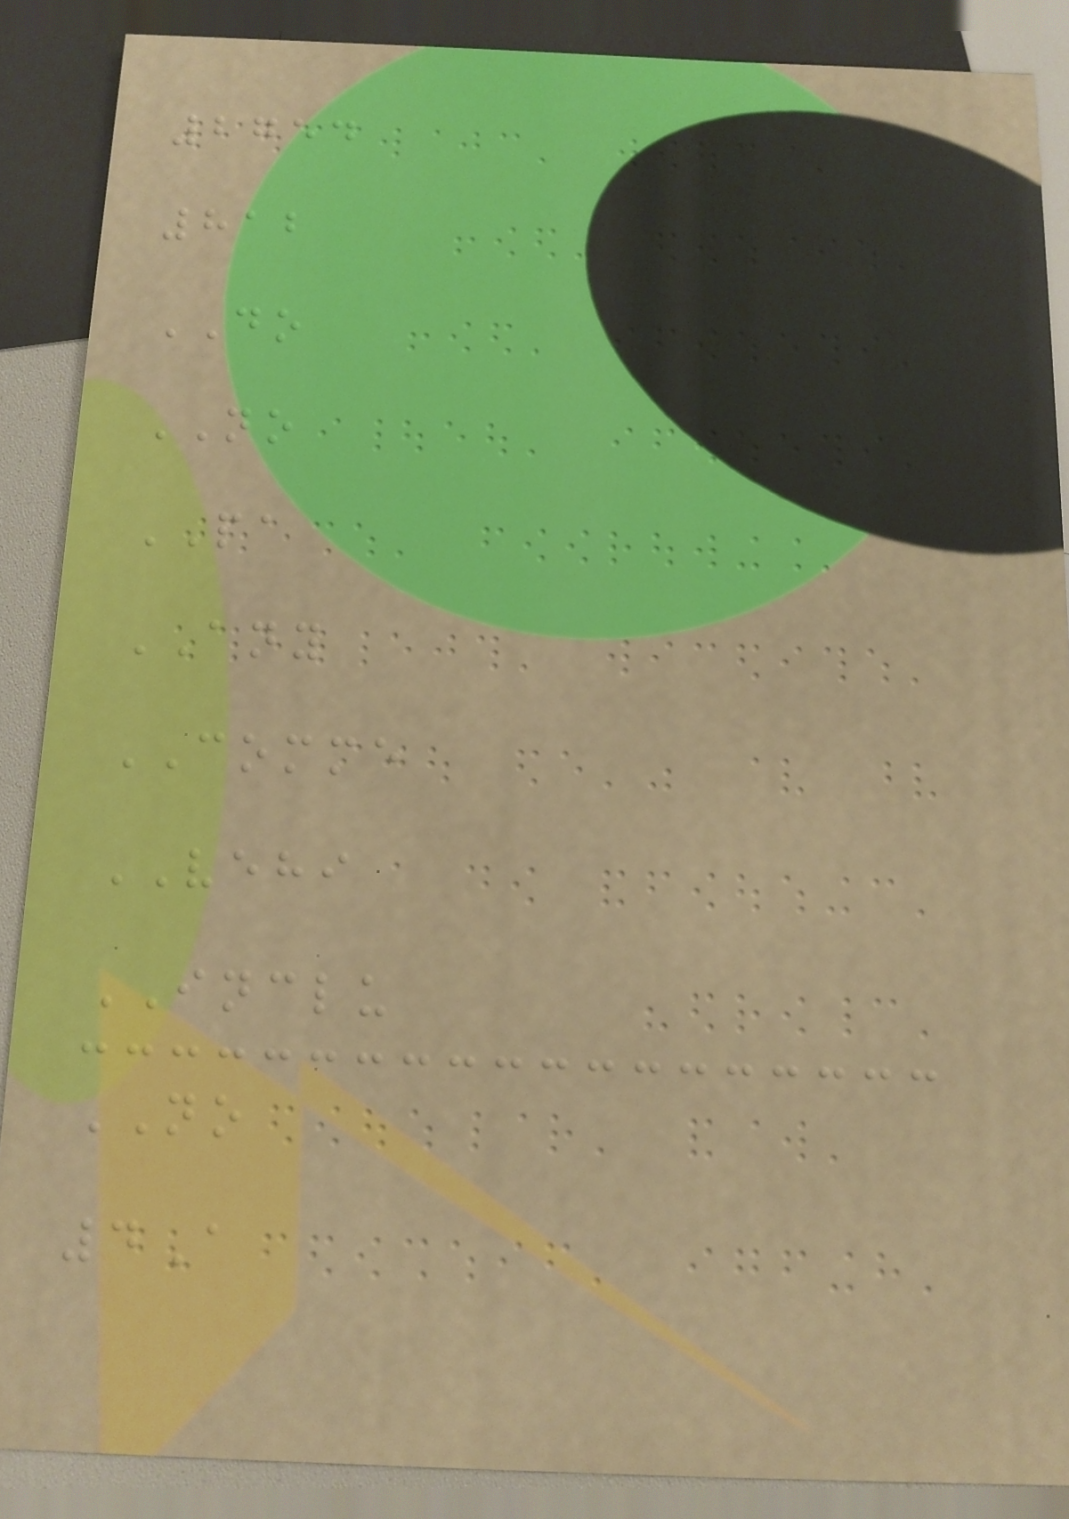2754
812
DO
NO
PA
ANY
COMME
VEHI
INCLU
NO
4A
